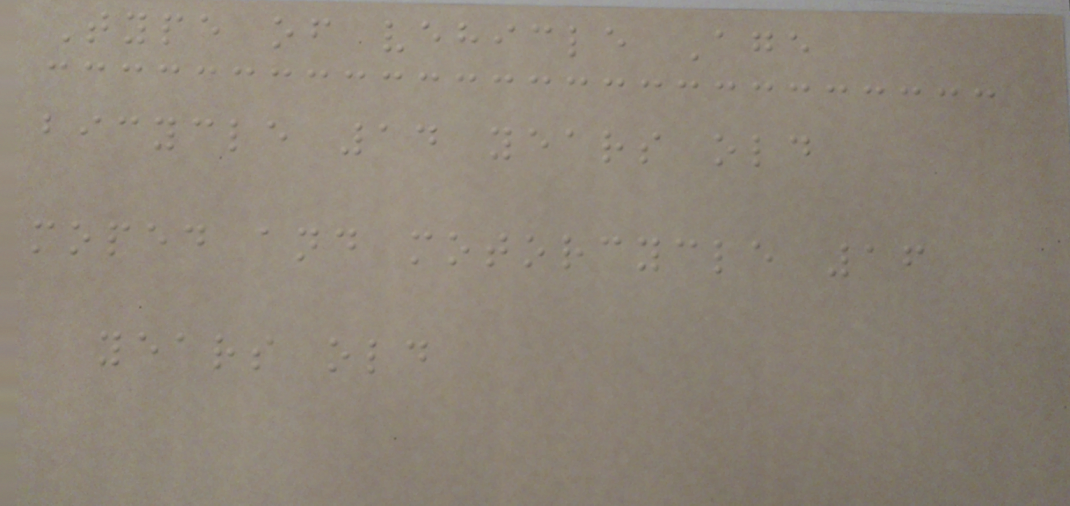Type of vehicle Age
bicycle 14 years old
moped and motorcycle 16
years old
